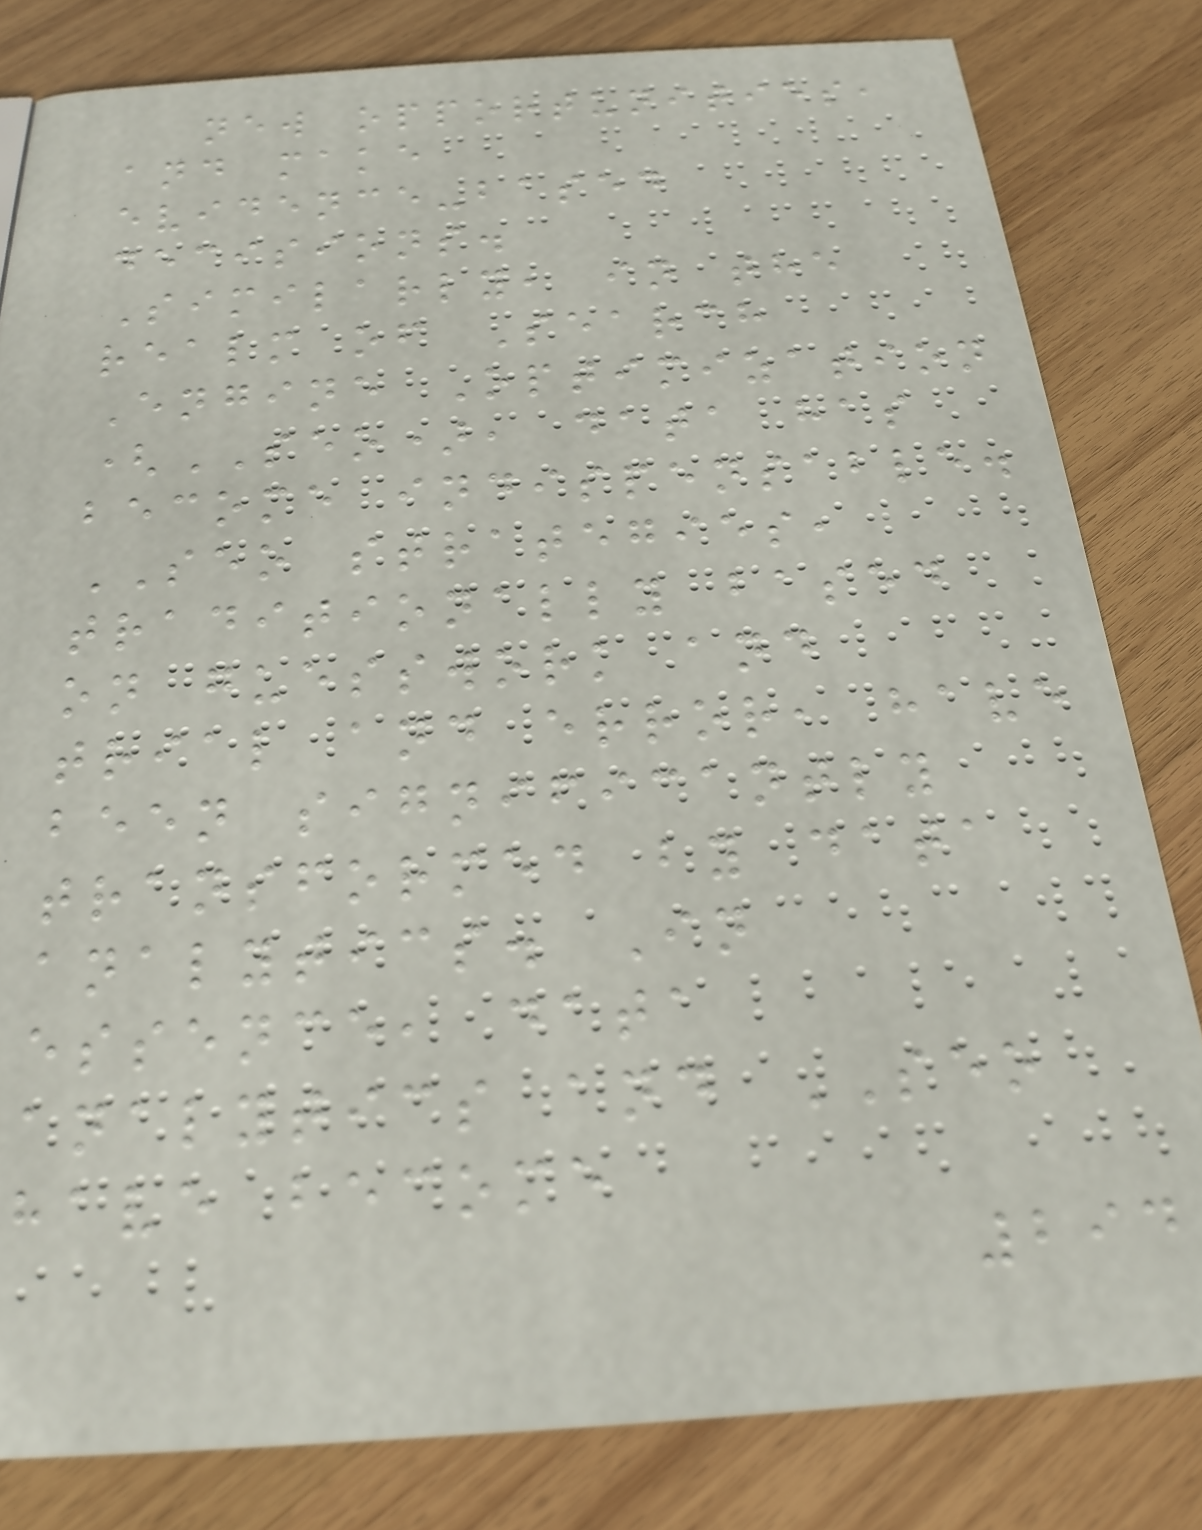new opportunities,
and make
evidence-based
decisions.
Similarly, in the
realm of Search
Engine Optimization
(SEO), data has
become indispensable.
SEO strategies,
traditionally based
on guesswork and
trial and error, have
been significantly
transformed by data
analytics. In
essence, data
analytics and SEO
have become
294
